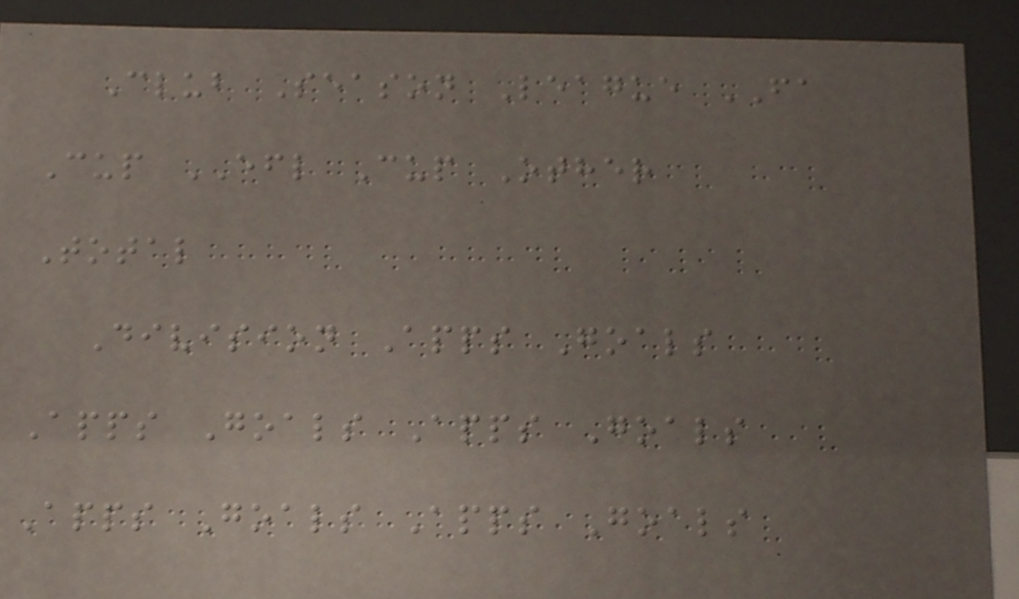Club Season League FA
Cup EFL Cup Other
Total
Division Apps Goals
Apps Goals Apps Goals
Apps Goals Apps Goals
